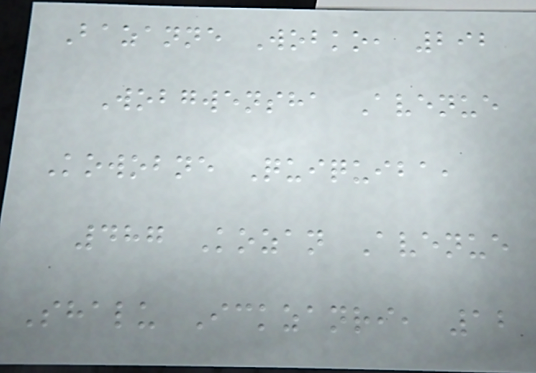Bazanne Wobko, 292
Wobgwensha Avenue
Kowobne Quiquiba,
487 Kozan Avenue
Shalu Ickzanri, 12
